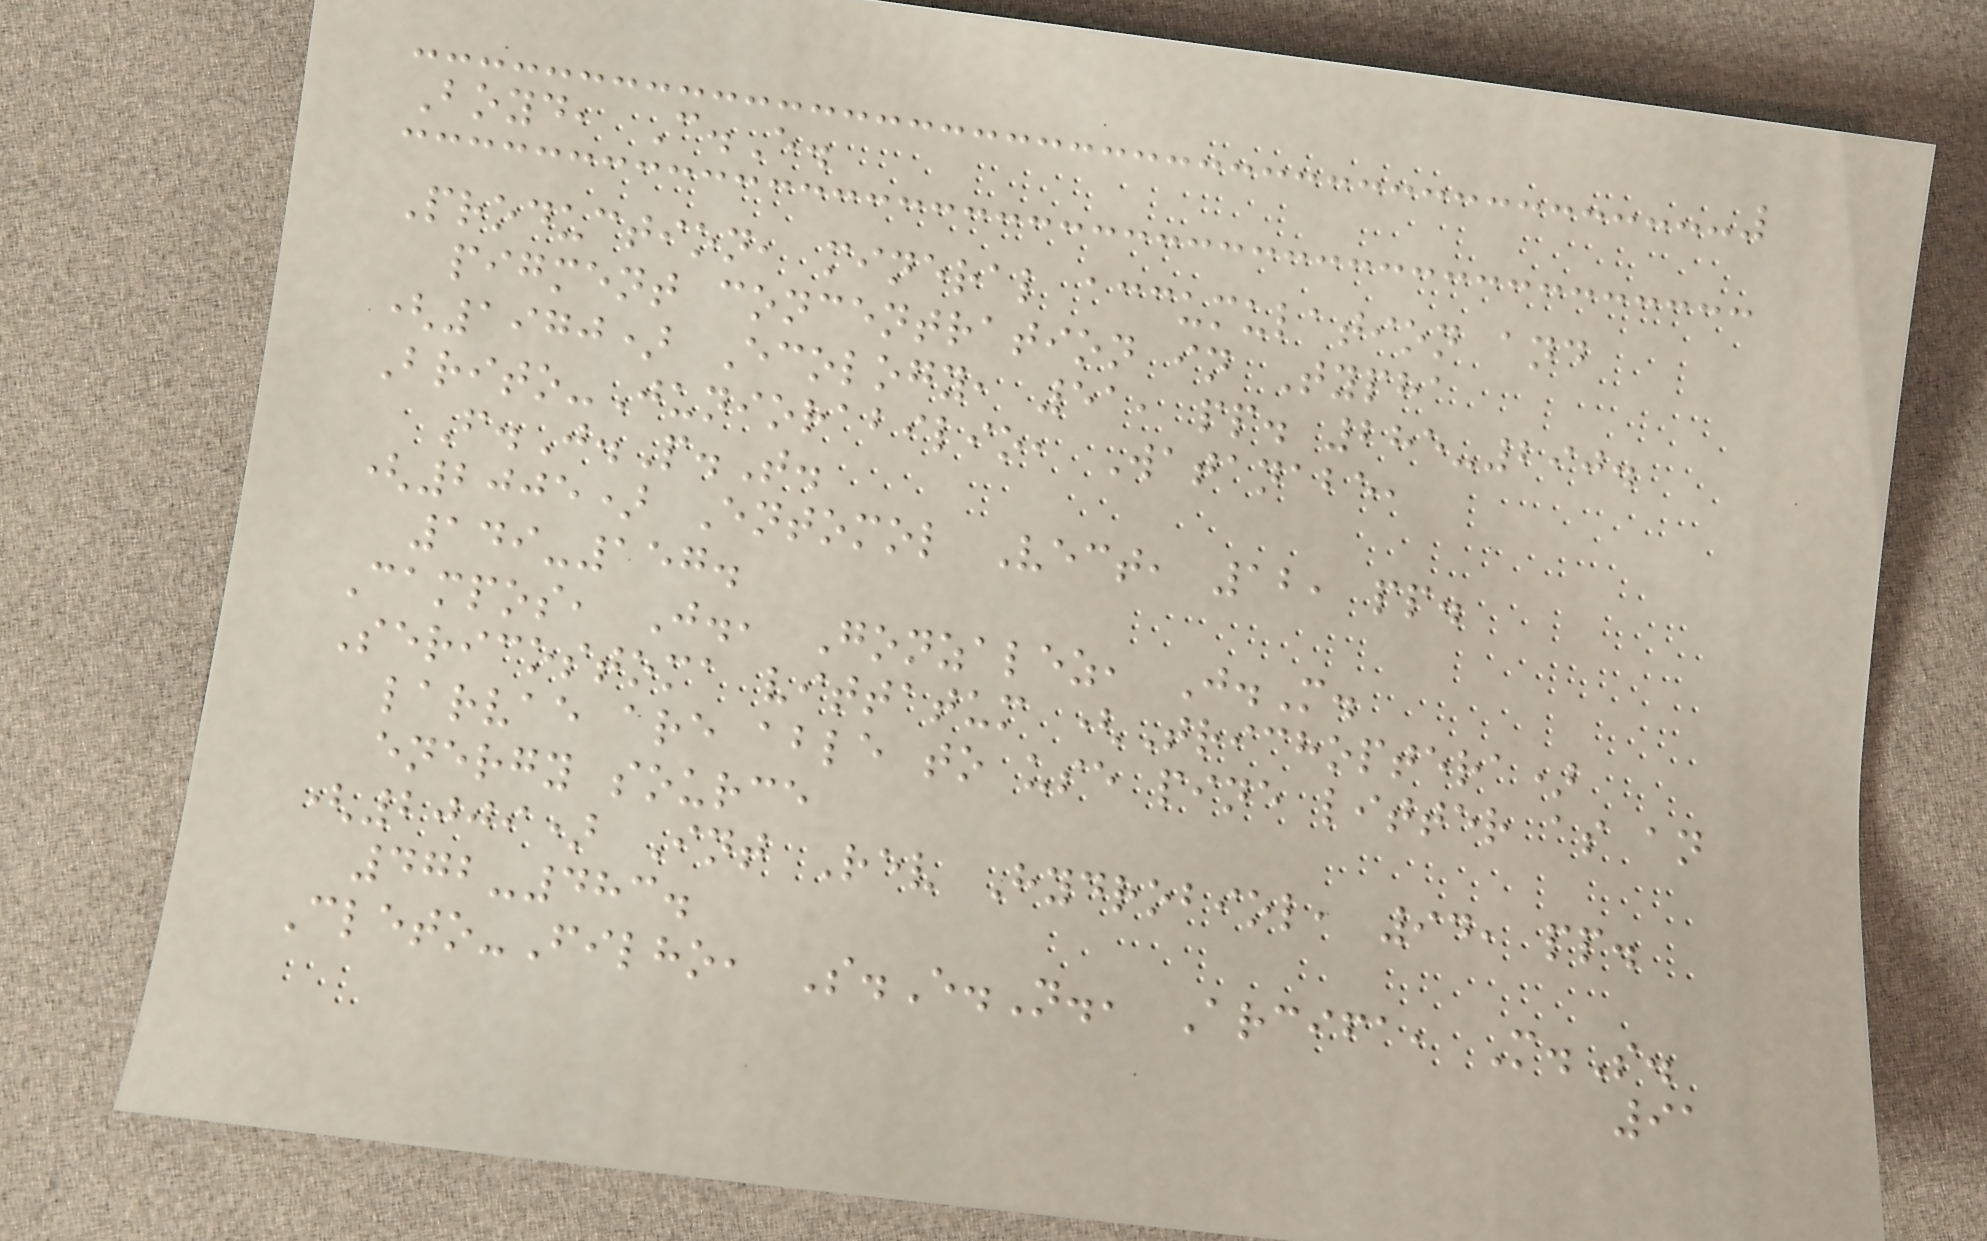Boyd, C.E.
Production, mineral accumulation and
pigment concentration in Typha
(1970) Ecology, 51, pp. 285-290.
Brito-Juniorabilio, Watanabe,
F.J.P.T.
(2005) Entomol Vect, 12, pp.
149-157.
Campos, J., Gonzalez, J.M.
Sericostoma vittatum (Trichoptera)
larvae are able to use pine litter as an
energy source
(2009) Int Rev Hydrobiol, 94, pp.
472-483.
Cleto-Filho, S.E.N., Arcifa, M.S.
91
